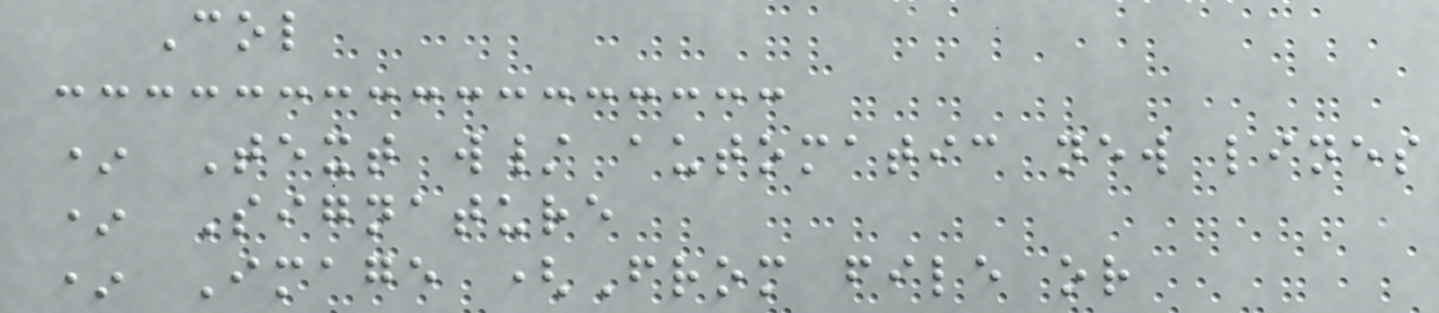Col
* Text w/ automatic new lines
* Signature
* Image (From file or
